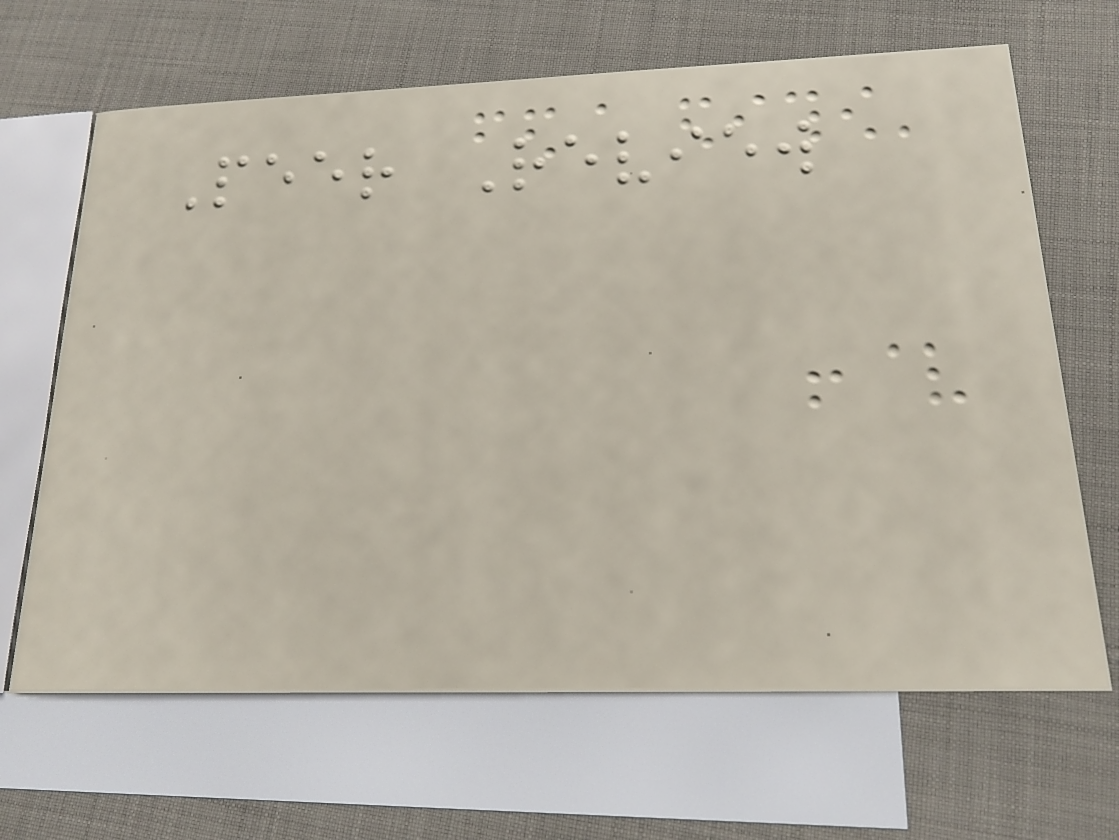Peer Review
